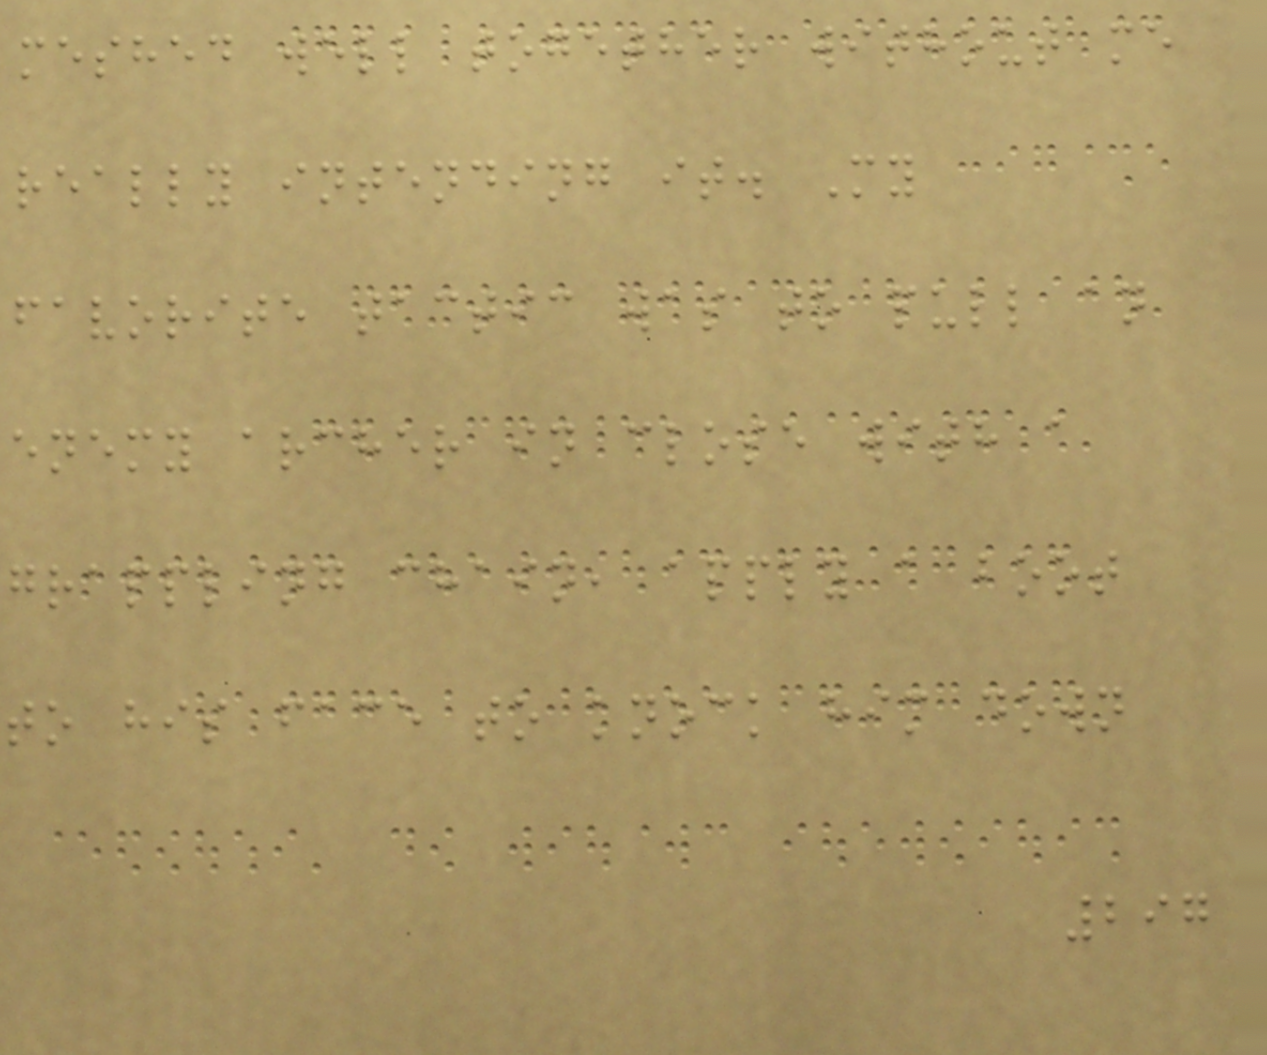meshed well together without me
really intending it. My
favorite tactic was to pull an
enemy archer in close with a
grappling chain, apply a boot
to his face to knock him down
297
